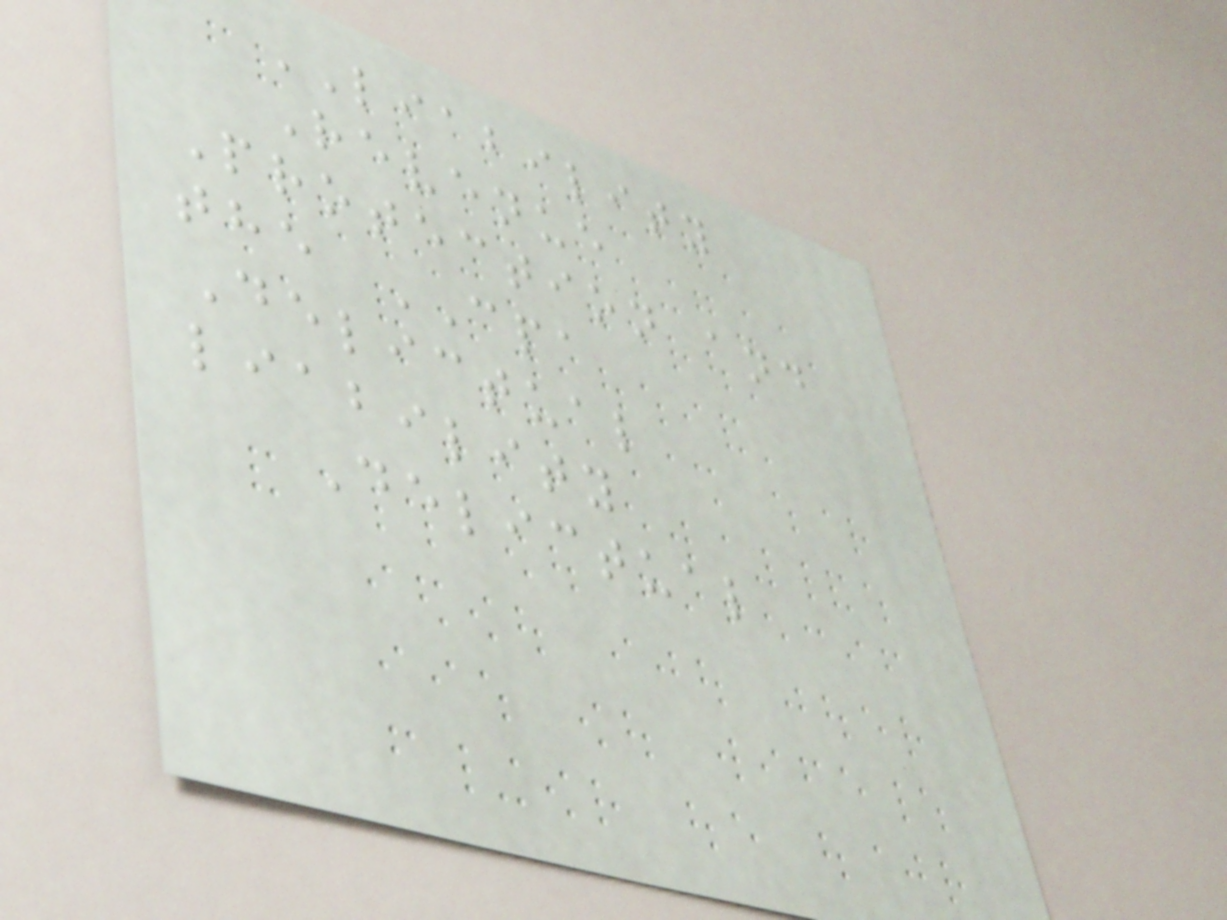LIABILITY
Revenue
Protection and
the CPA
Delictual
liability
Delictual
